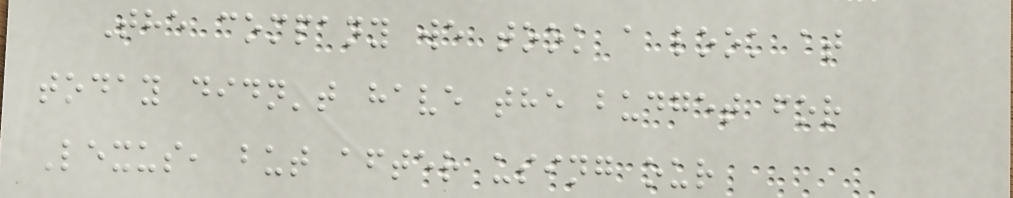The company we took a look at
today didn't have the budget for
Lexus, but after using our
